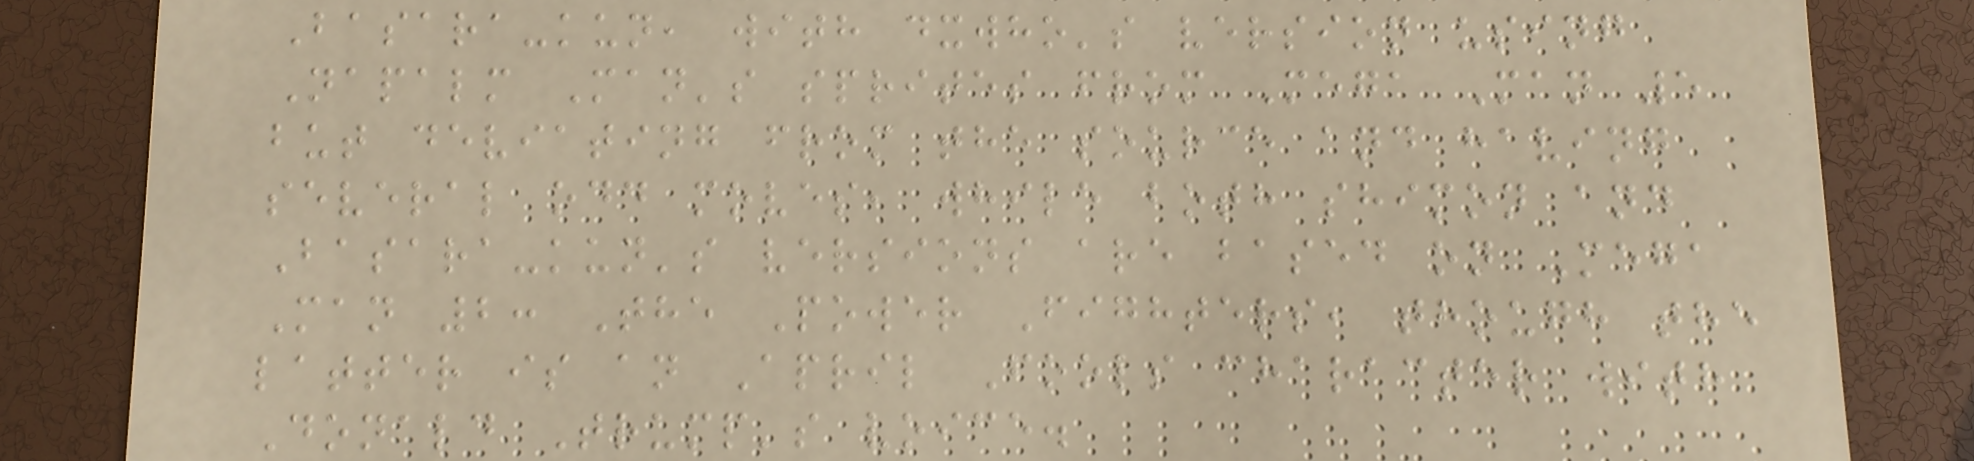Basara-kun, with dxwho's version using
Napalm Man's sprites from Mega Man 5
but deviating from the source and having
several odd moves, while both shimon and
Basara-kun's versions are based on Mega
Man 2: The Power Fighters, though the
latter is an April Fools character with
Donald Trump's voice.
